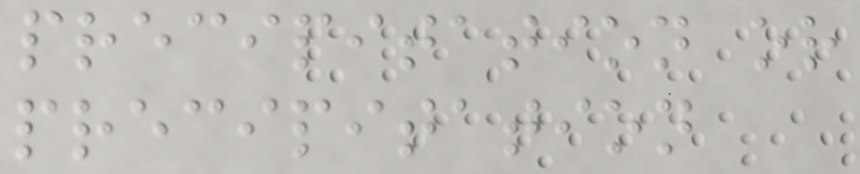precipitation or
precipitation
